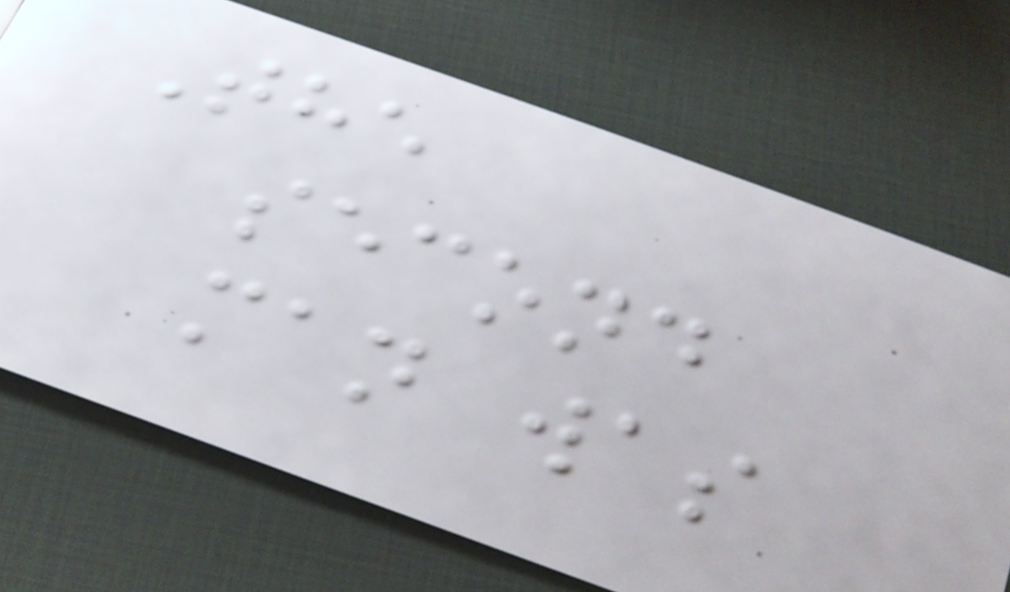The
second
man was
